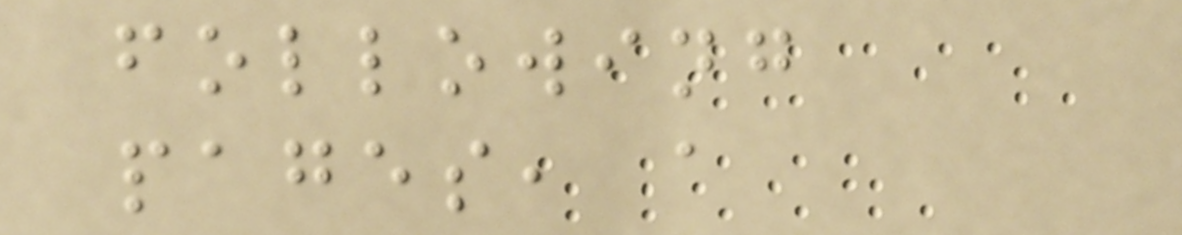following
pages, a
